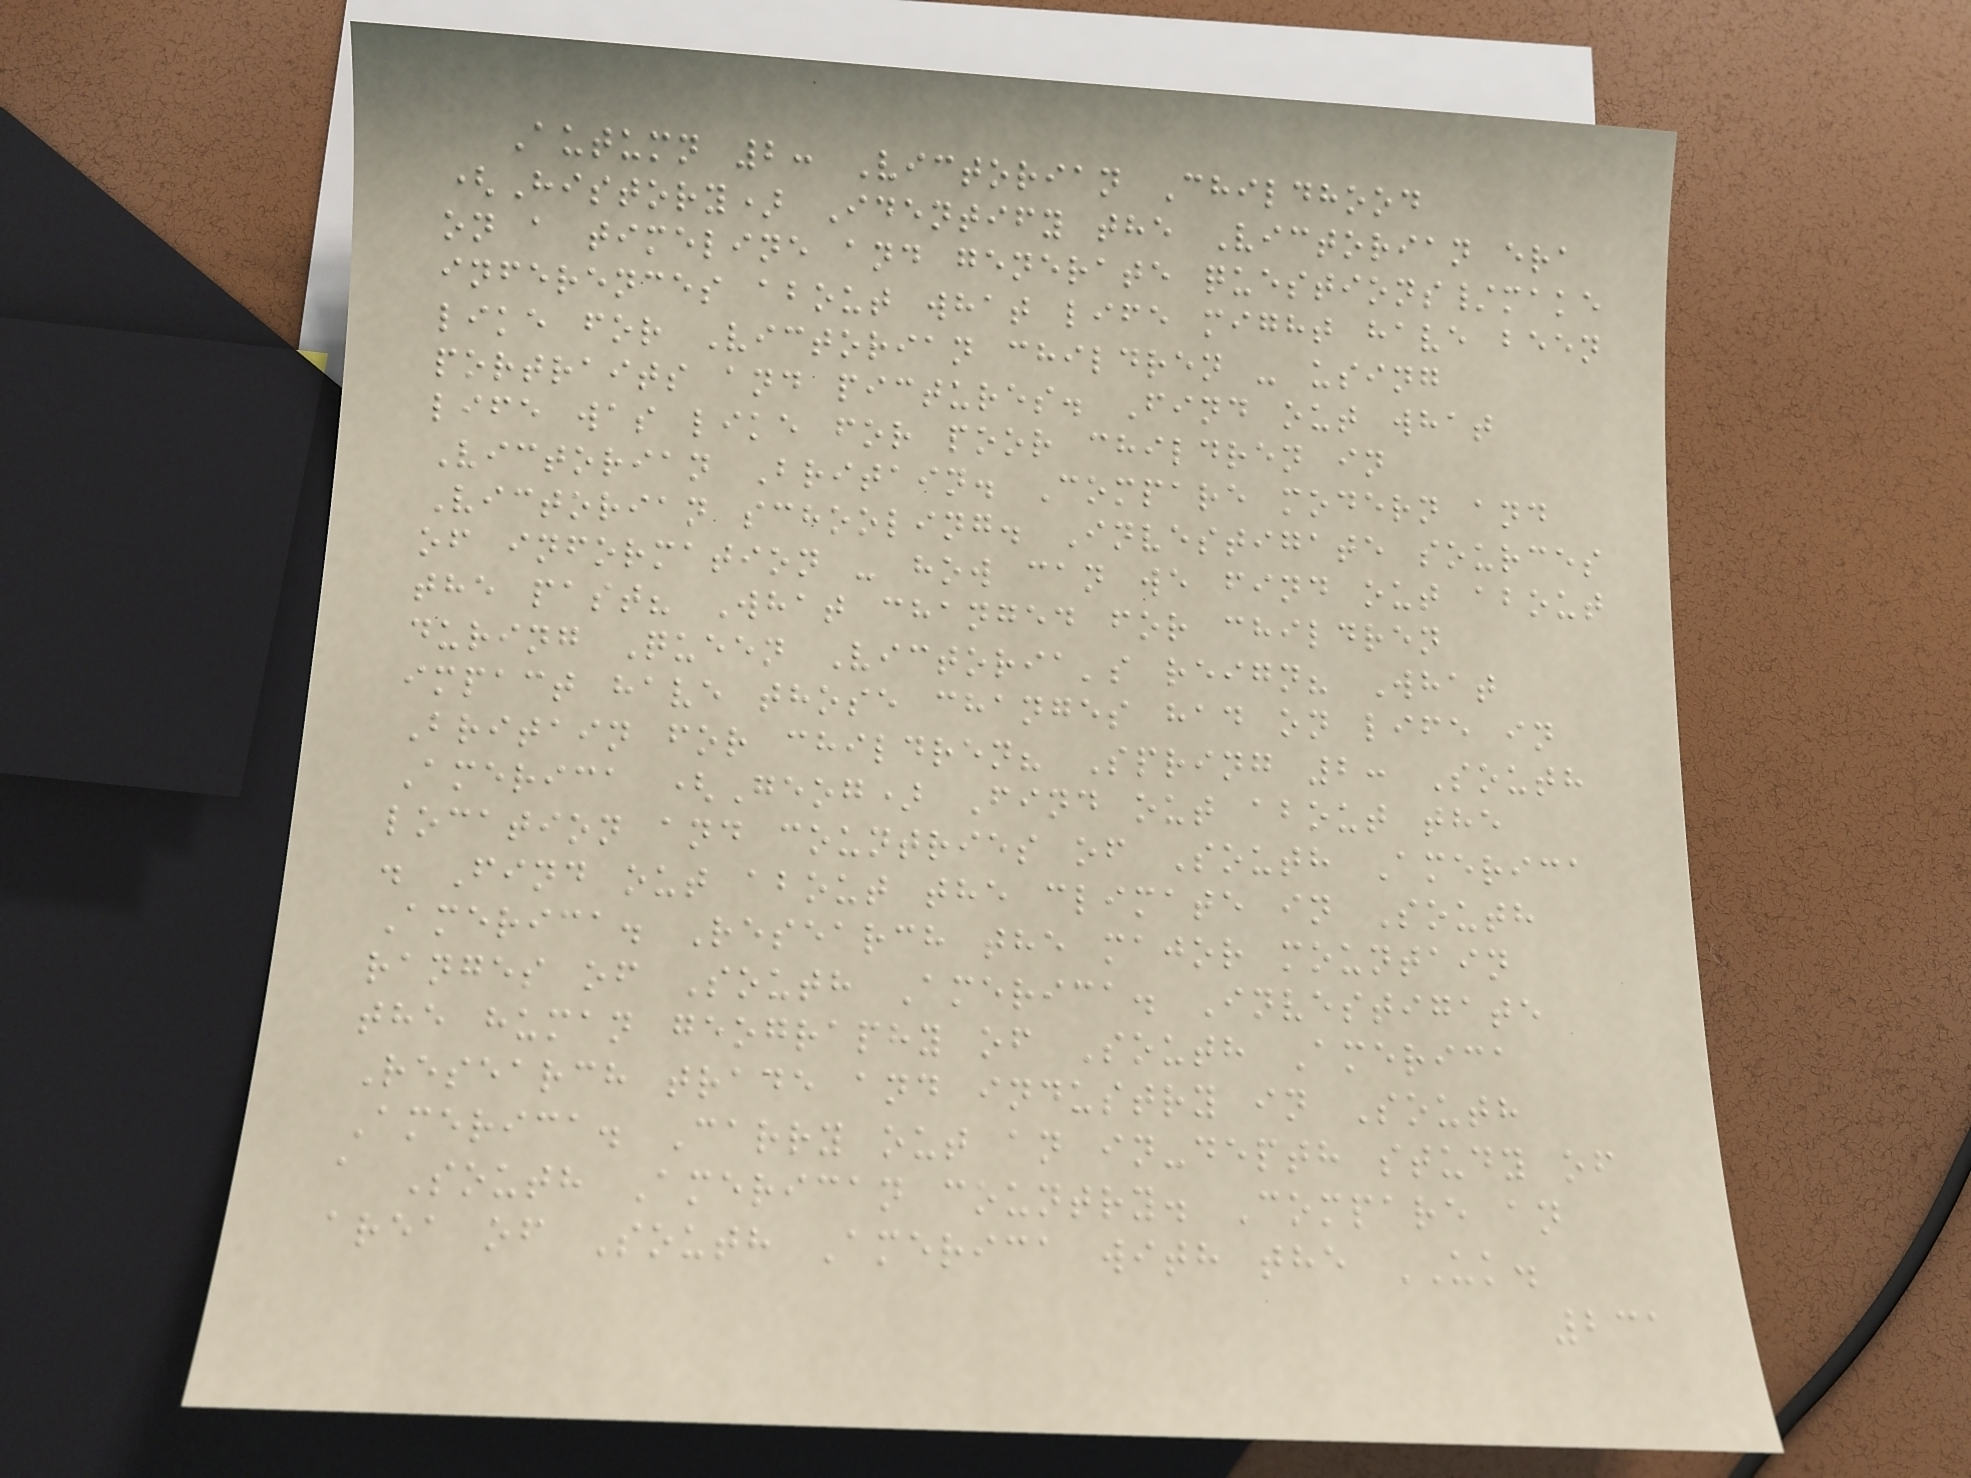Autumn 2: Victorian Childhood
(History) Identify the Victorian era
on a timeline and generate questions/make
inferences about what life might have been
like for Victorian children - using
portraits and pictures. Find out what
life was like for poor children in
Victorian Britain. Compare modern and
Victorian schooling. Investigate sources
of information - how can we find out about
the past? What changed for children
during Queen Victoria's reign? What
impact have those changes had on life in
Britain for children? Spring 2: South
America (Geog) Find out about the
location and countries of South America
. Find out about the climate in South
America. Research the major mountain
ranges of South America. Investigate
the human geography of South America
Research trade and industry in South
America. Carry out an in-depth study of
a South American country. Compare an
area of South America with the UK.
231
